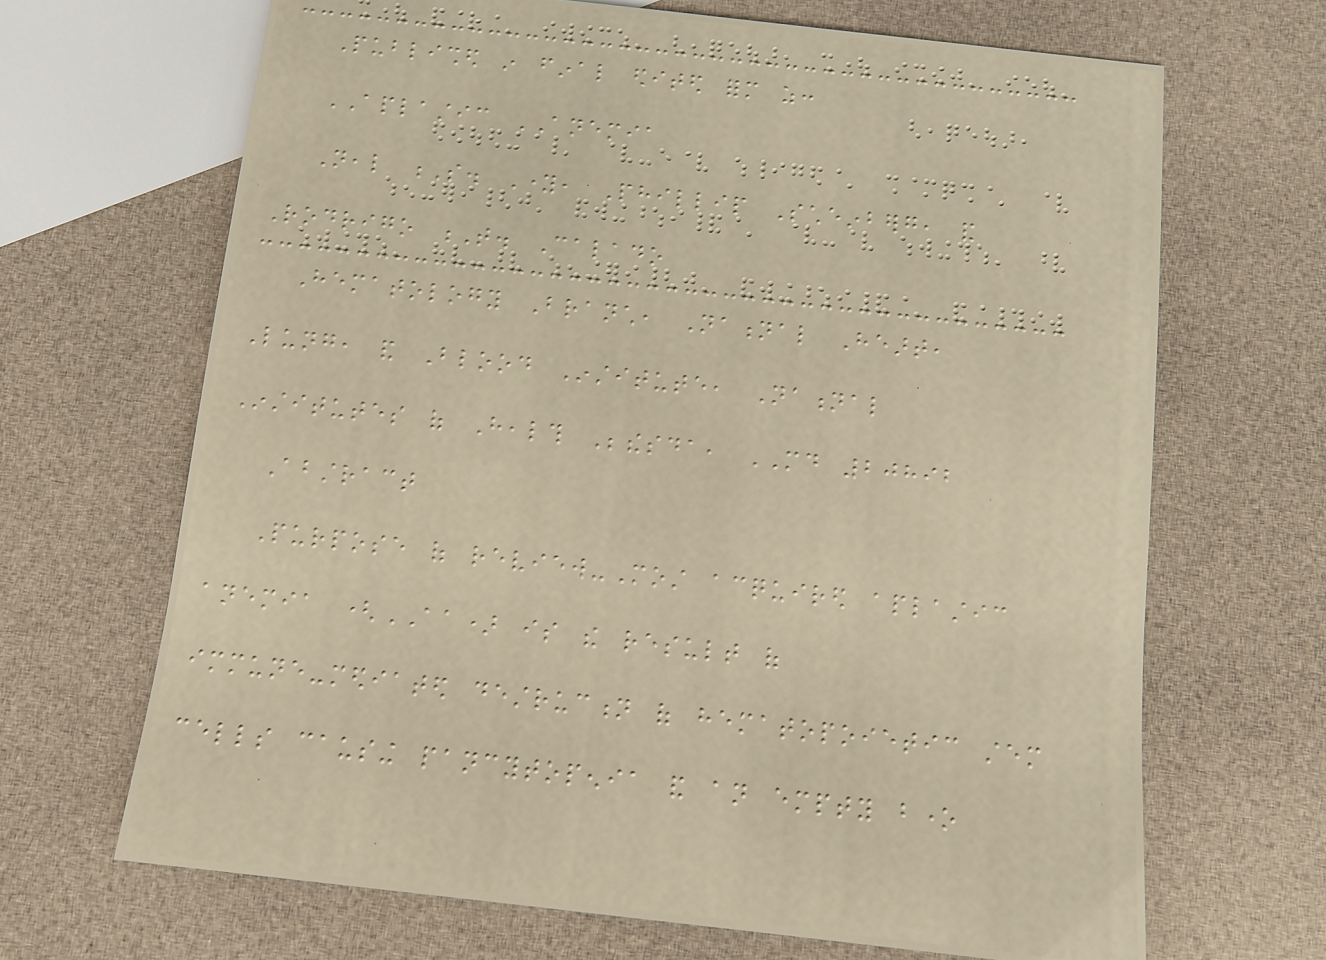Published in final edited form as:
APLASTIC ANEMIA
Neal S. Young, Phillip Scheinberg, and
Rodrigo T. Calado
Hematology Branch, National Heart,
Lung, and Blood Institute, National
Institutes of Health Bethesda, MD 20892
Abstract
Purpose of review-Most acquired aplastic
anemia (AA) is the result of
immune-mediated destruction of hematopoietic stem
cells causing pancytopenia and an empty bone
